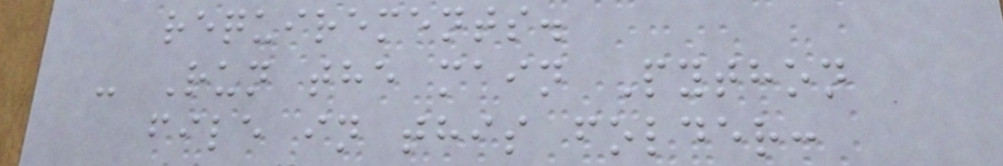requirements.
- Run the main Python
file in this folder:
